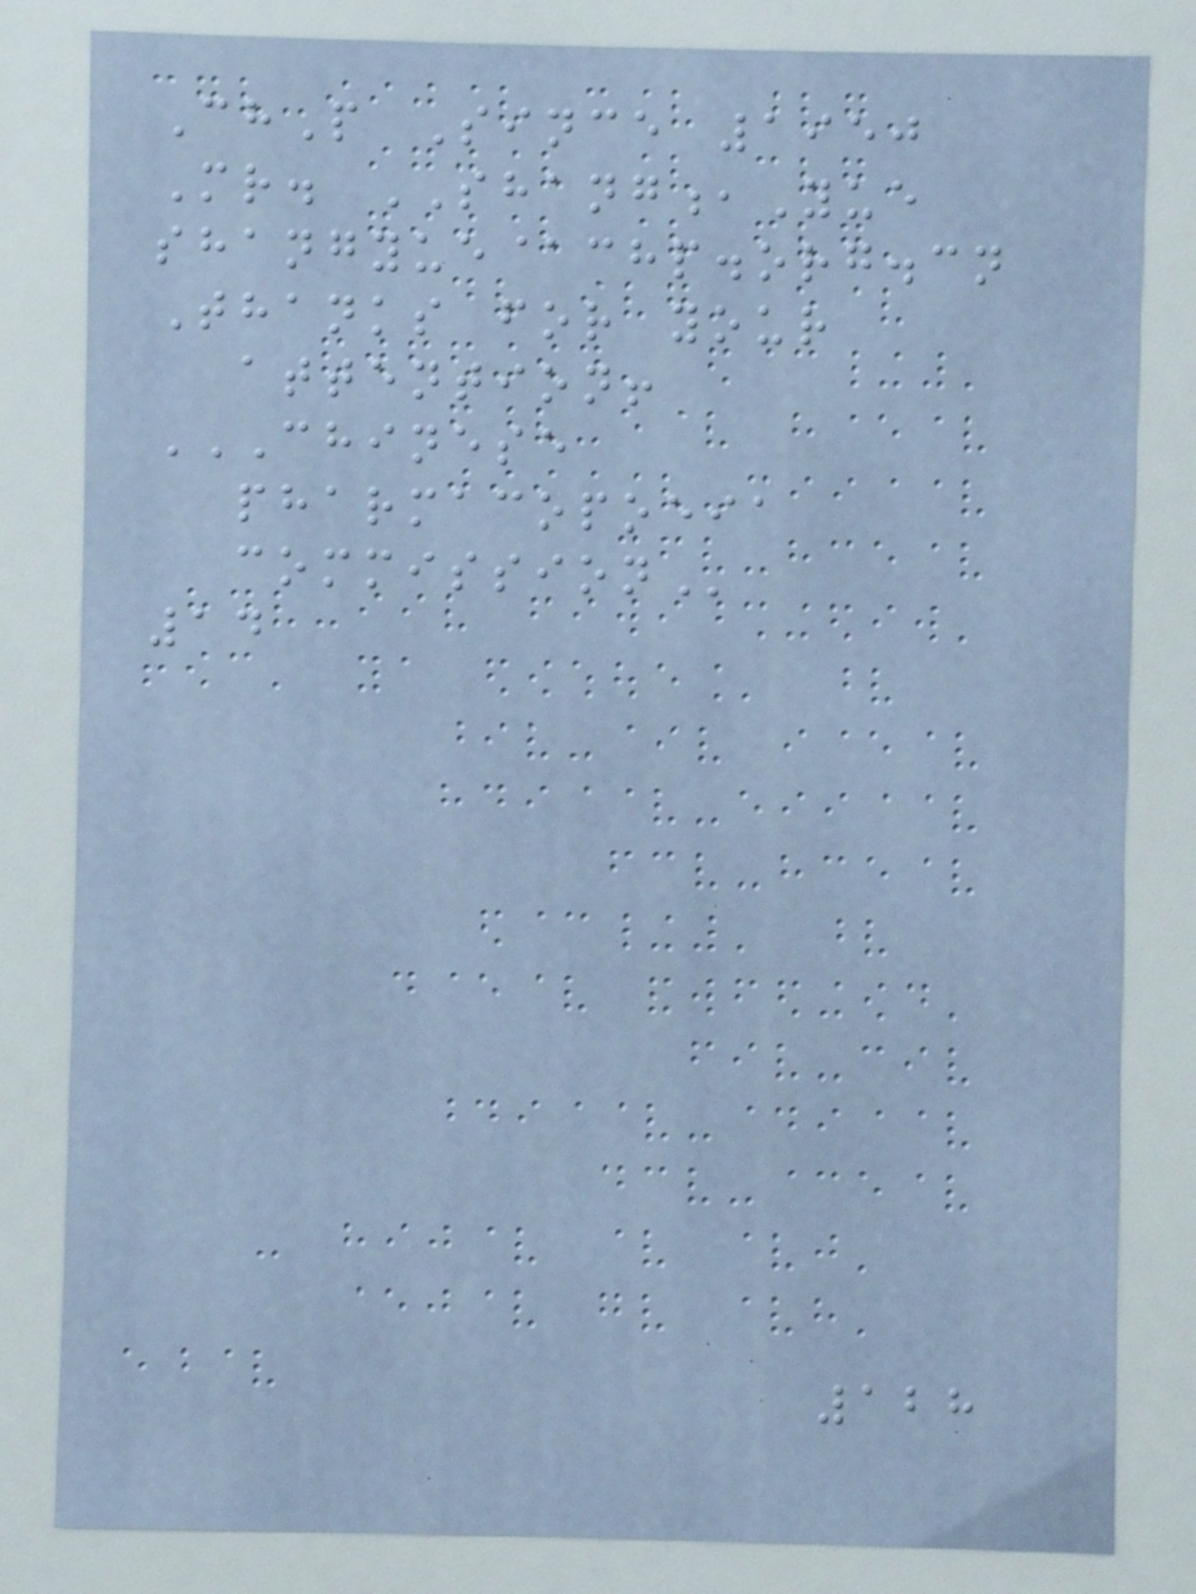ChP Since 1950
Mr. SHANG,Yue
shangyue@chp.org.cn
Thanks for your
attention!
CHINESE
PHARMACOPOEIA
COMMISSION
14
128
